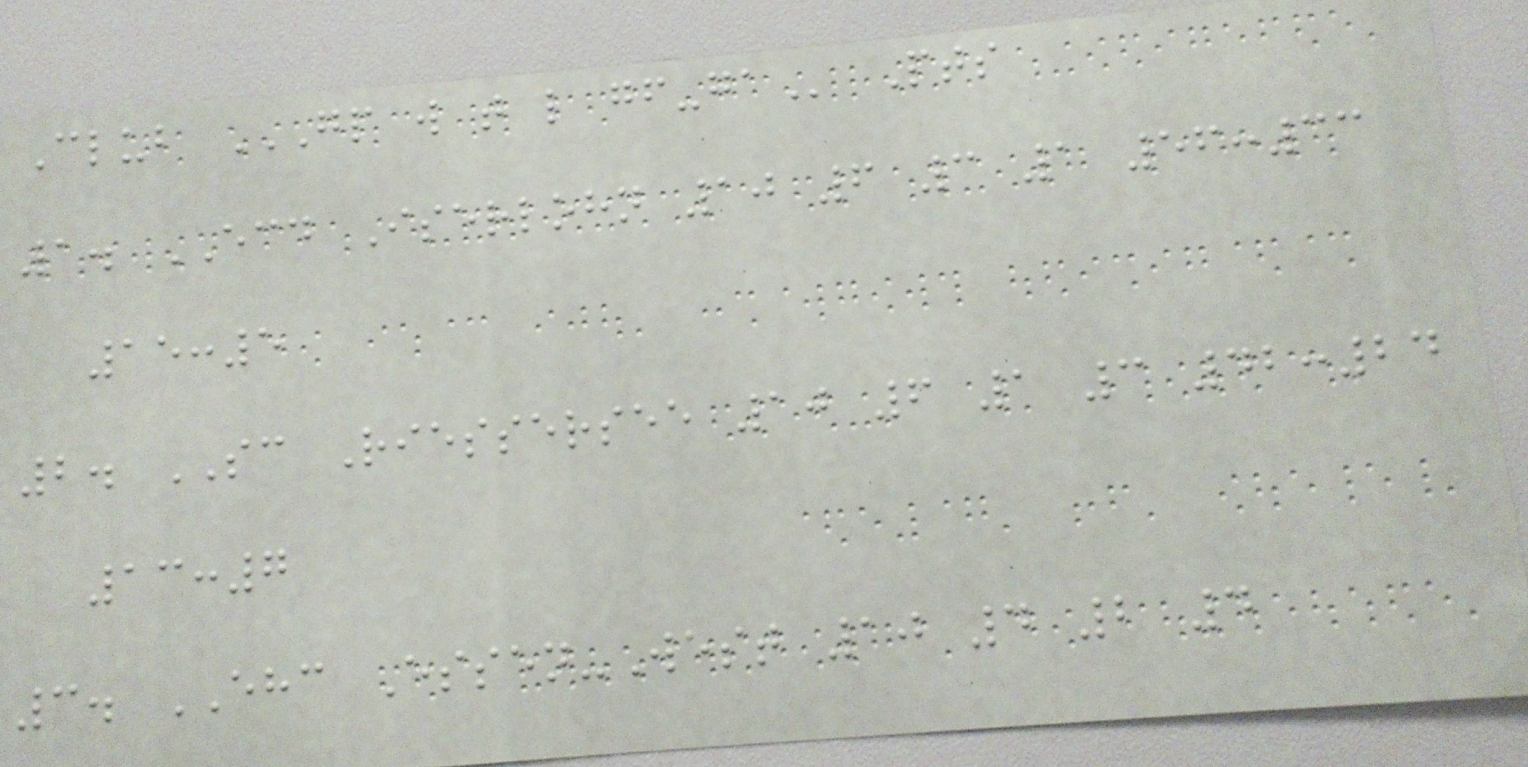Club GP W T L GF-GA Pts
1. ECD Iserlohn 10 6 3 1 56:33
15:5
2. SC Riessersee 10 6 1 3 42:24
13:7
3. EHC Essen-West 10 4 2 4
